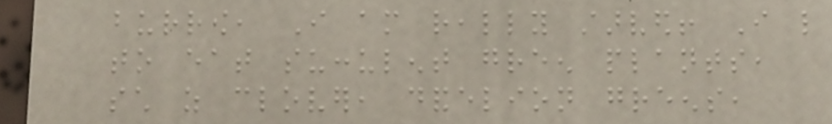burrow, I am really starved! I like
to eat succulent green plants,
such as clover, dandelion greens,
